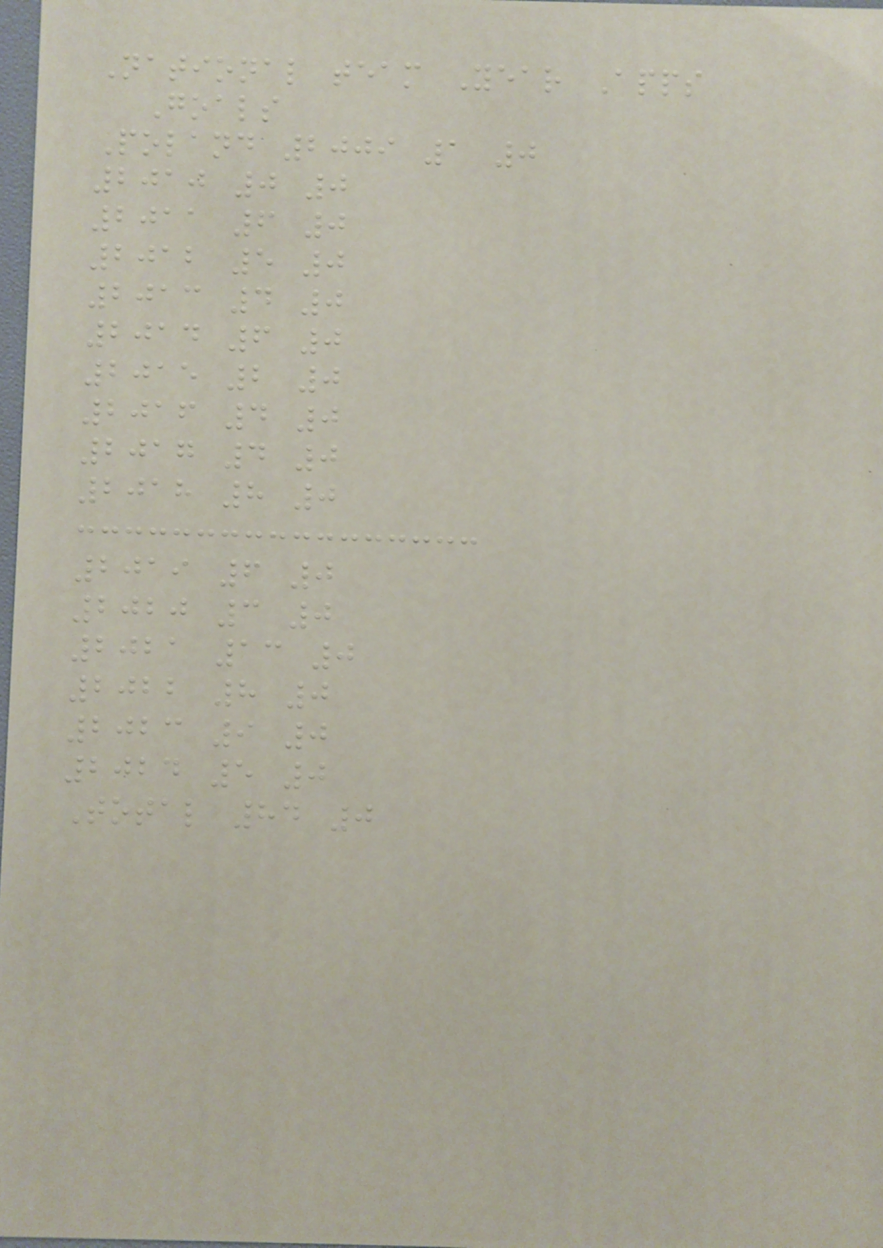National team Year Apps
Goals
Poland 2009 1 0
2010 0 0
2011 6 0
2012 5 0
2013 4 0
2014 6 0
2015 2 0
2016 4 0
2017 4 0
2018 8 0
2019 6 0
2020 3 0
2021 13 0
2022 8 0
2023 9 0
2024 5 0
Total 84 0
